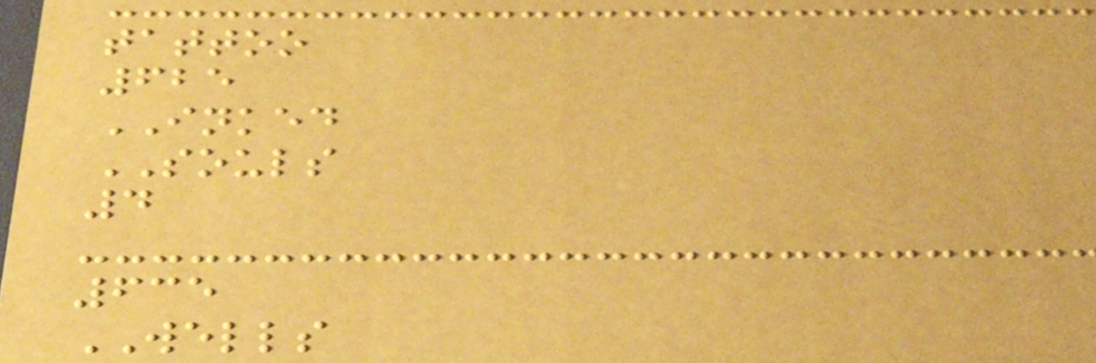tattoo
625
INKED
SOULS
4
635
WELLS
